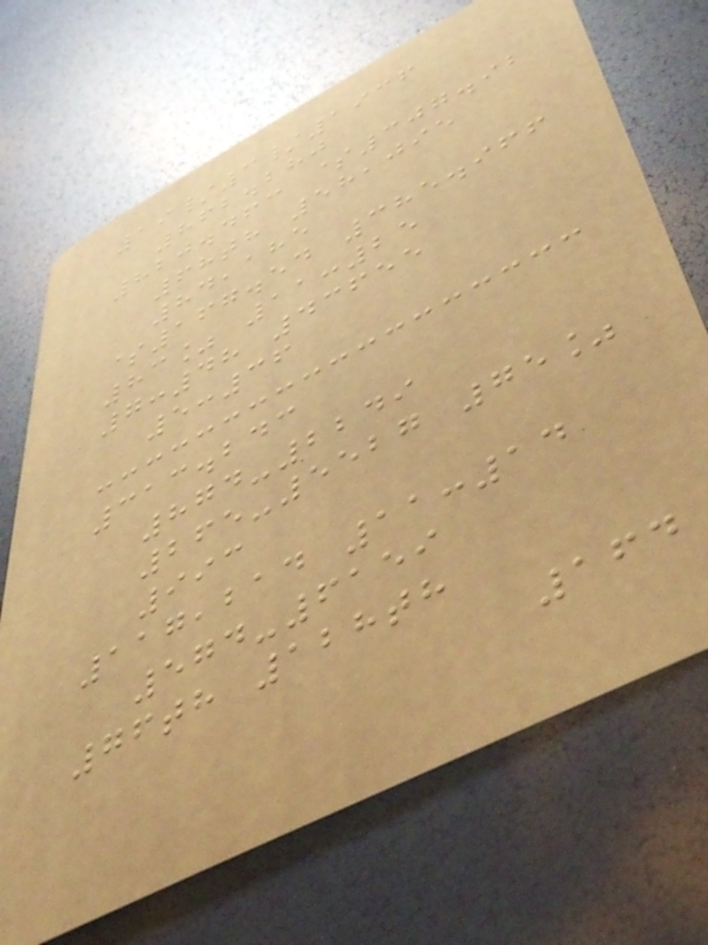19/3/1936
862.280
820.463 $307.92
68th 58,095
84,185
$167.54 385.966
83% 11:25
7:48 43655
5:36
313.243
874-2249
265-5527 75%
993
117,214 11:14
574-6159
76th 128th
164
